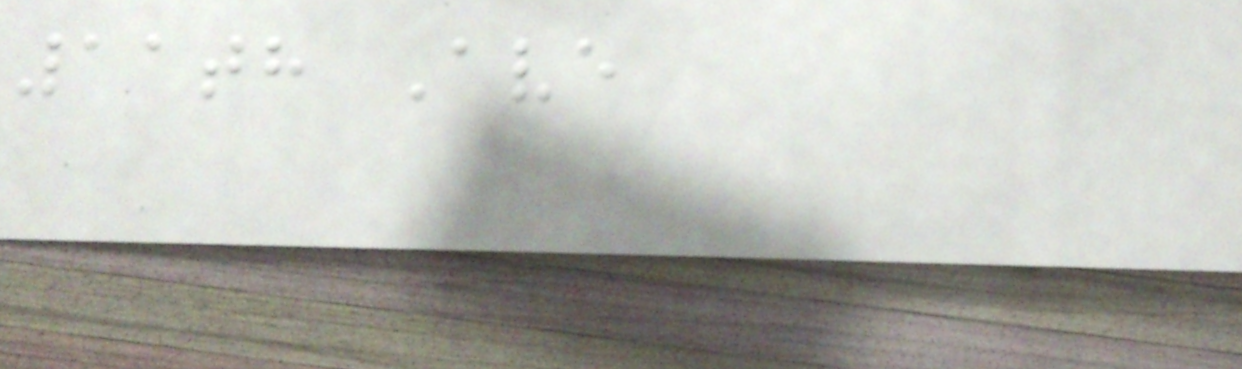11th Ave
